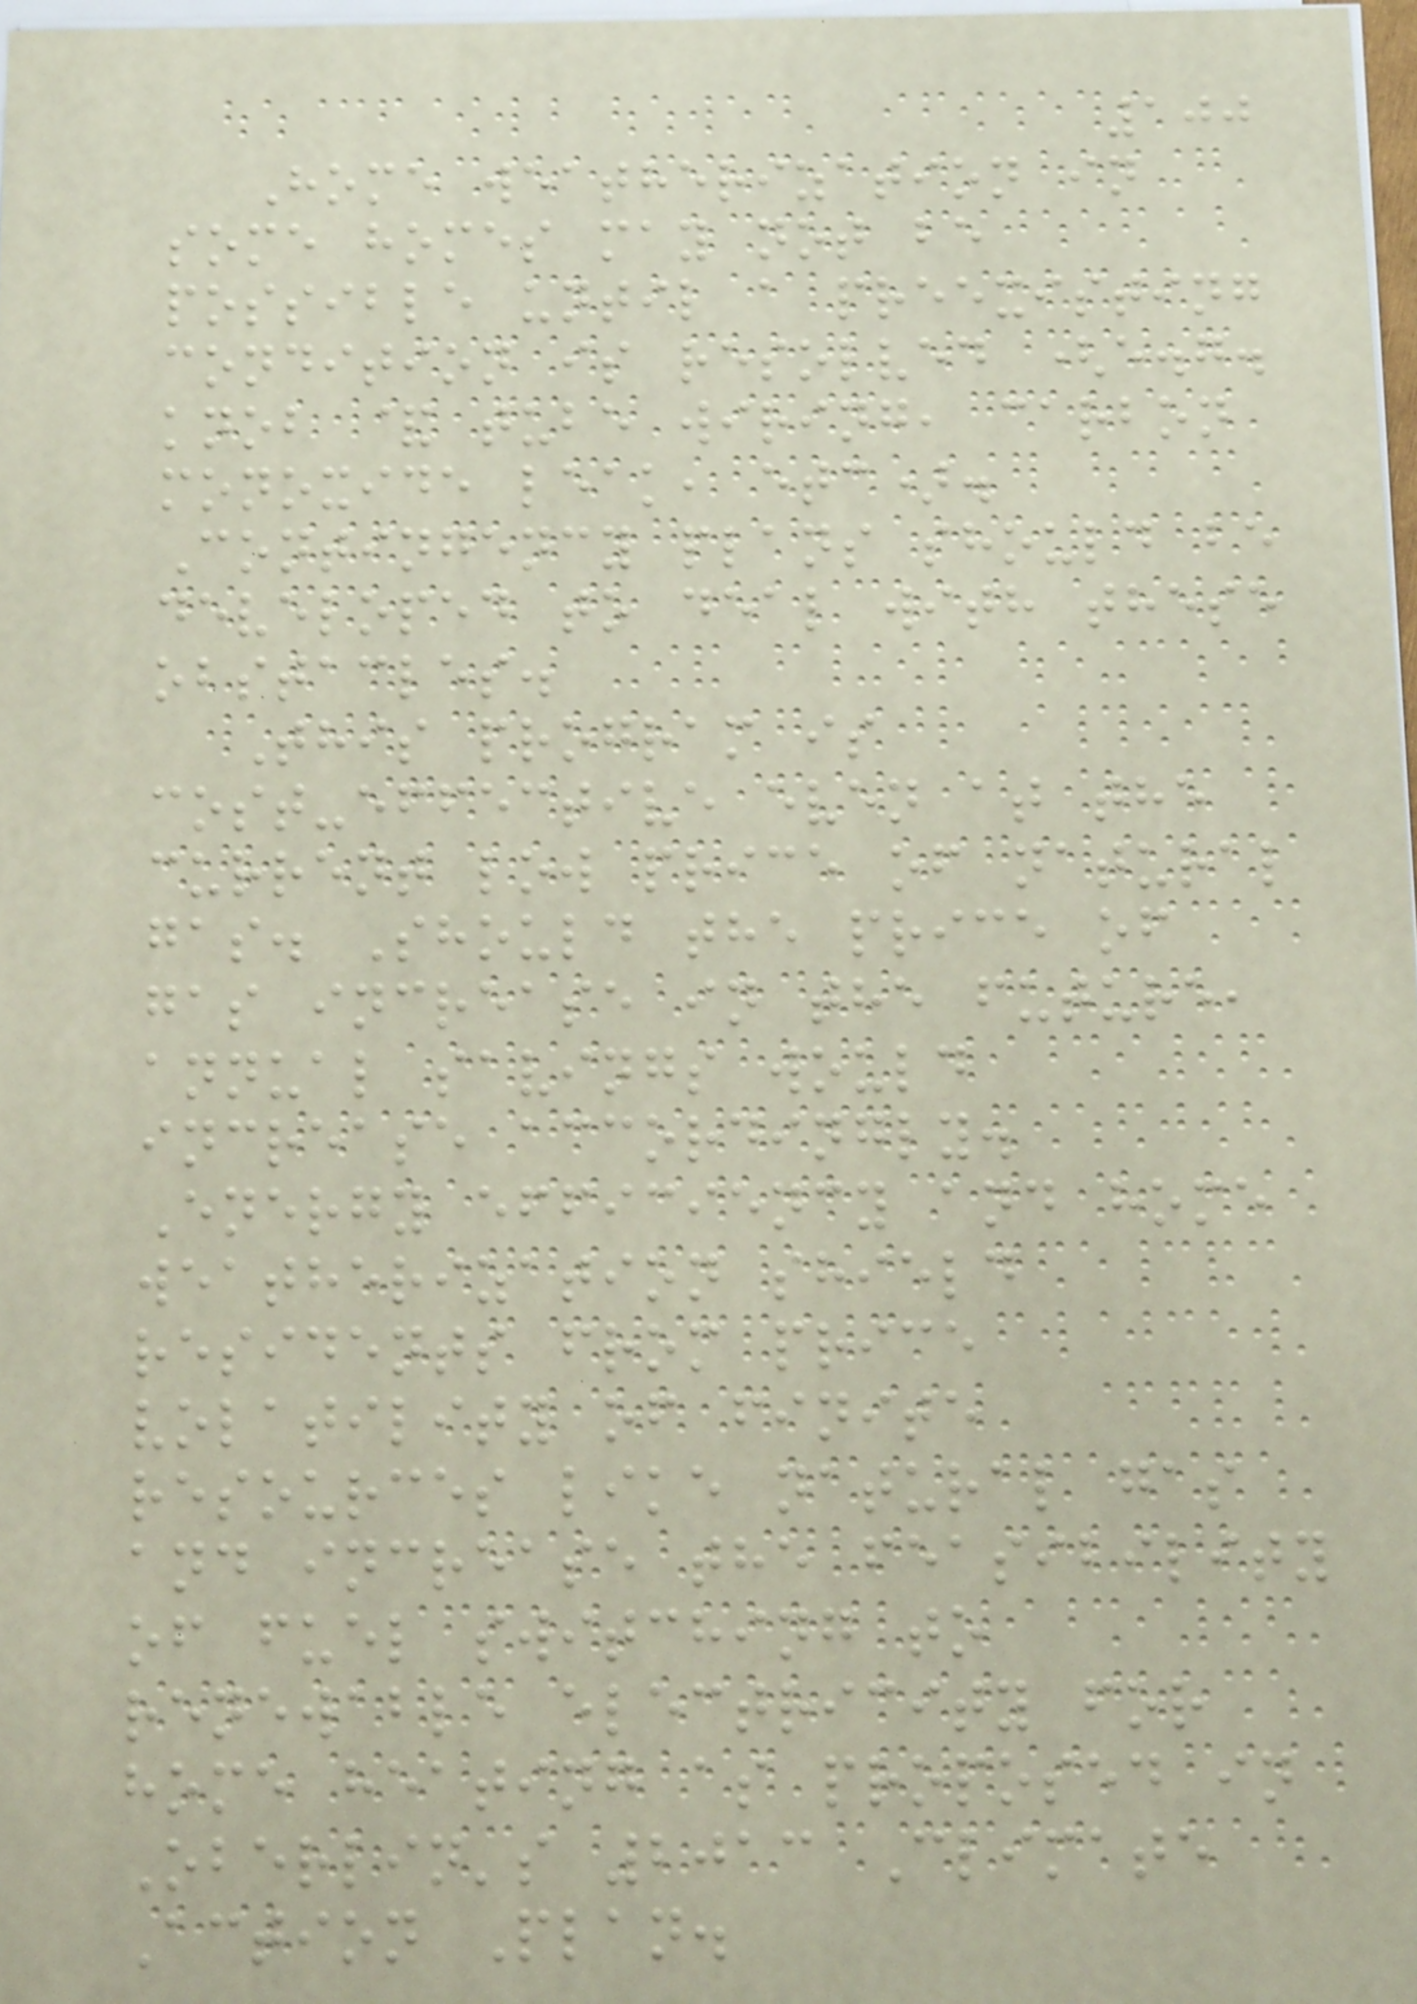100
Home weatherization in
some homes may not be
possible until a preexisting
condition is resolved (e.g.
knob & tube wiring, carbon
monoxide leak, etc).
Contingency plans should be
developed to deal with these
obstacles.
This program is
cost-effective even at the
current low price of natural
gas. Should the price of
gas increase in the future,
annual savings would
increase accordingly.
Energy efficiency and home
weatherization shield
residents from price
volatility of finite
resources like natural gas
and increase the feasibility
of fuel switching to
renewable electricity for
home heating as proposed in
Oberlin's 2013 Climate
Action Plan.
